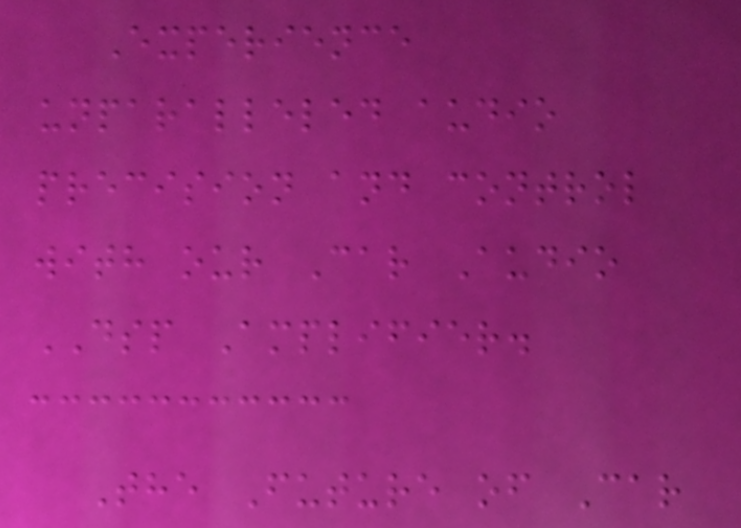Experience
unparalleled audio
precision and control
with our Car Audio
DSP Amplifier.
The Future of Car
